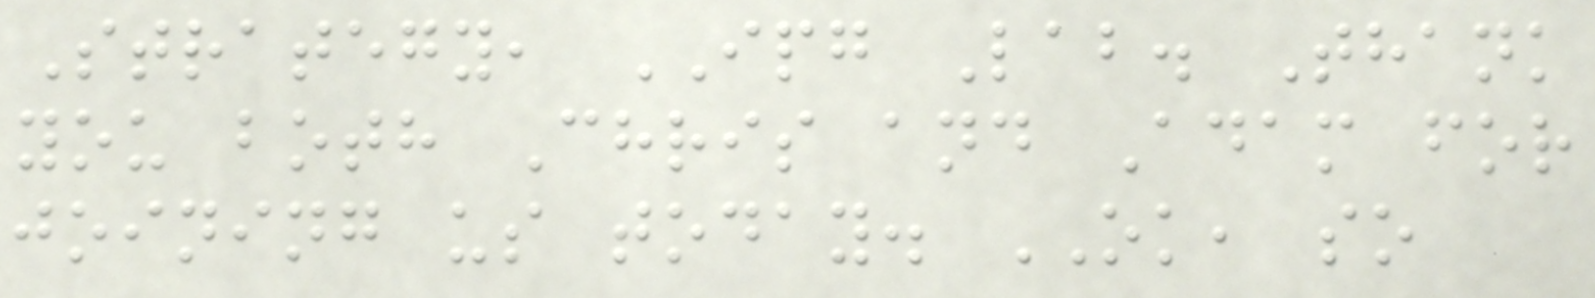Strategy, IPG Lab. Thank
you both Chris and Adam for
joining us today. OK, so
